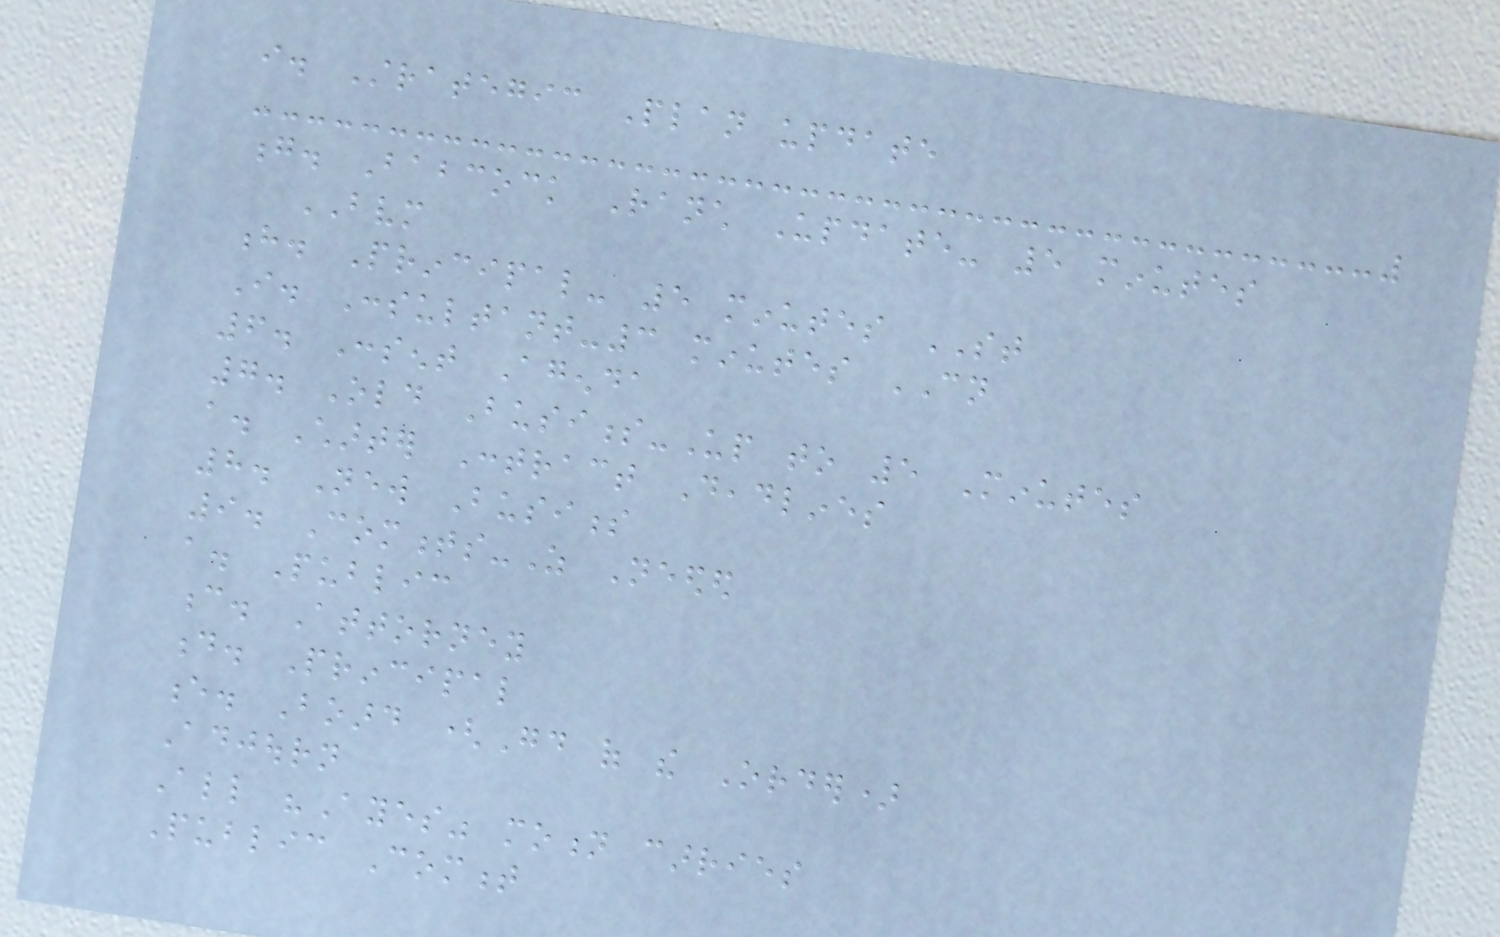i. Strategic Plan update
g. Babcock Ranch Update- 5 minutes
BVM
h. Principal- 5 minutes ST
I. Consultant-3 minutes CN
6. Consent Agenda
7. Old Business-Up to 5 Minutes
a. Charter Contract Deadlines
8. New Business
9. Comments-As Needed
a. Public
c. Attorney
d. Principal
e. Board (Good of the Order)
Adjourn
All "Ayes" motion carries
Public Comment
